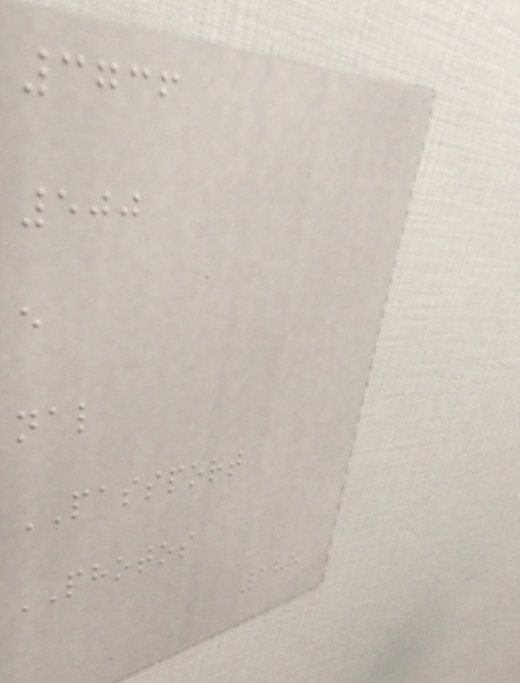3736
500
e
nal
PASSPORT
PHOTOS
188
